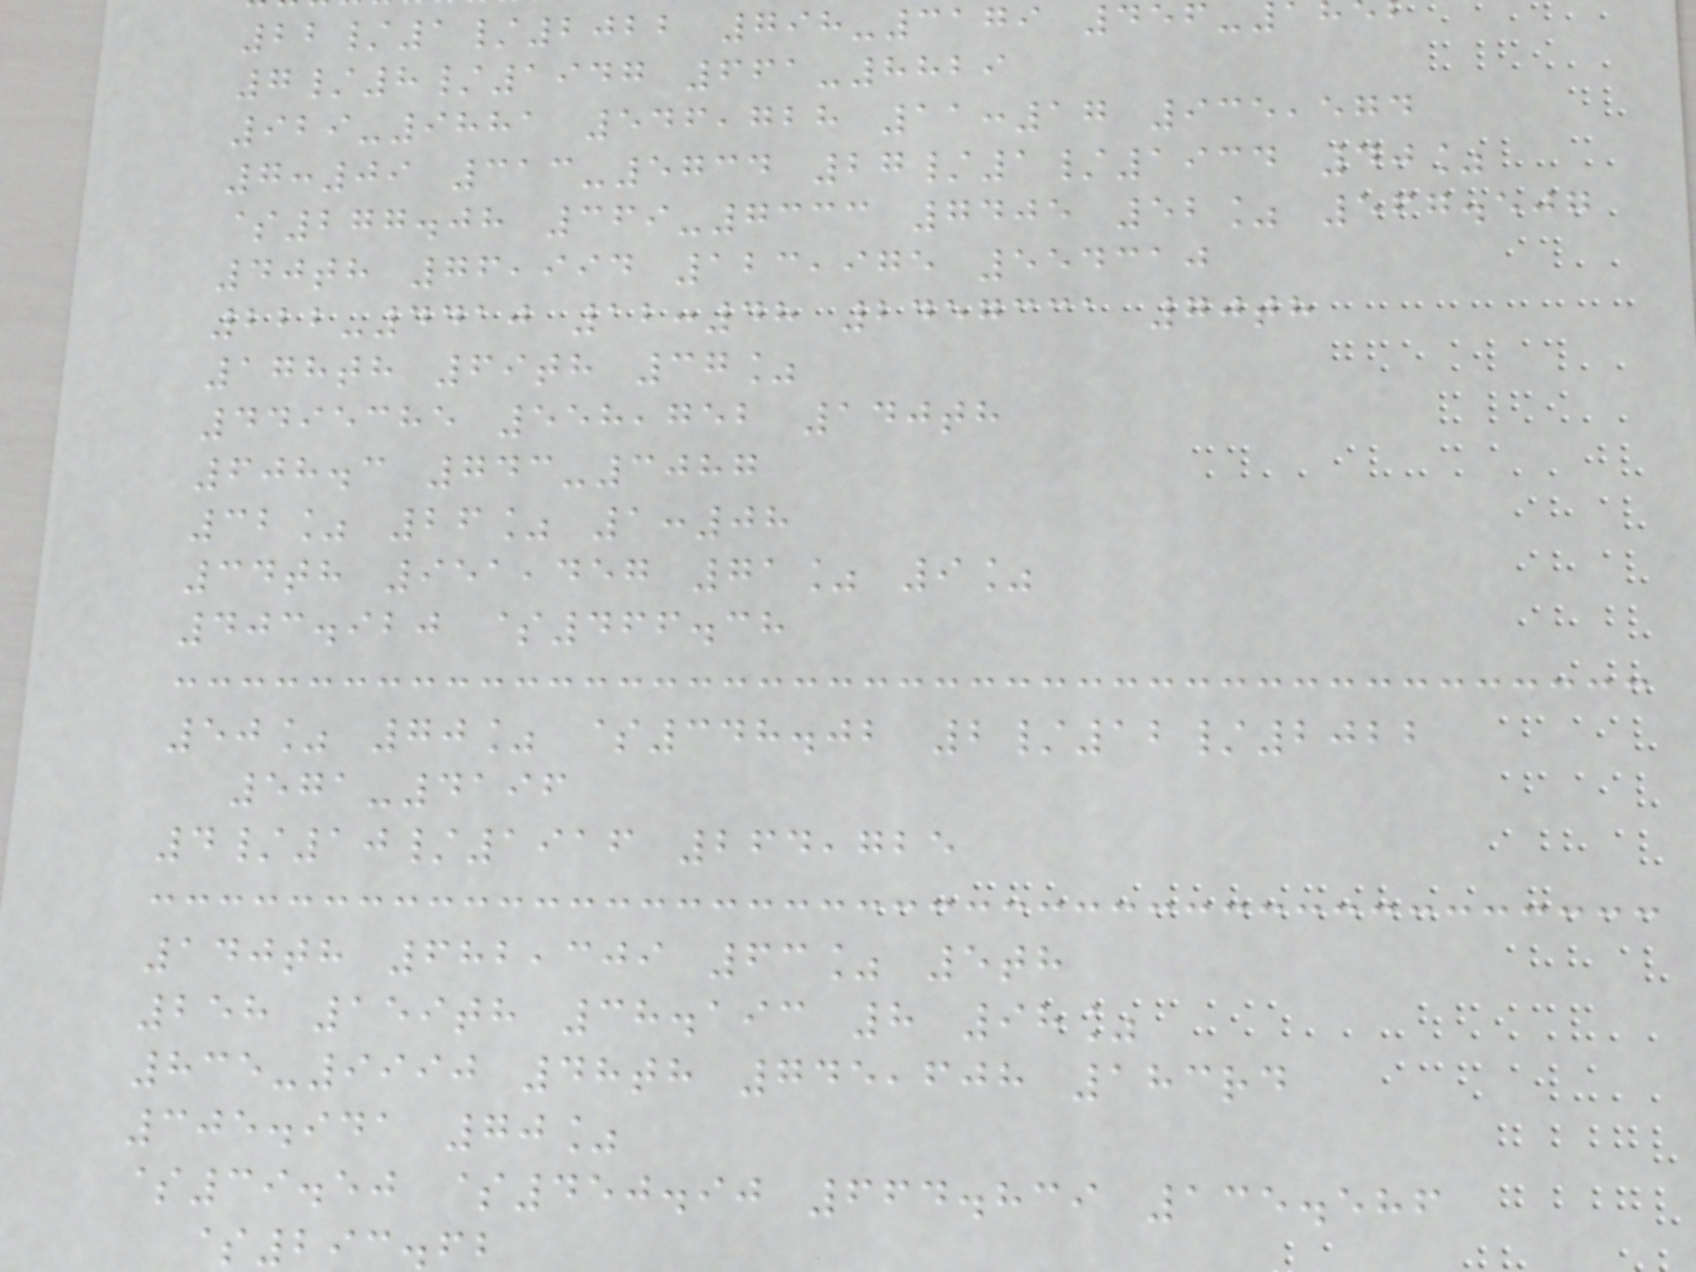22/1/2022 798-3179 456-
7/8/1947 661-8829
929-9881 546,728 11:17 935,574
7:09 313-5734 27/1/1934 40%
$277.08 369-7333 7405 52% 567.507
40th 76,994 123,975 554310
222-4410 12:48 2457331 70th
178th 69th 37%
4495385 558,752 140th
608.3 743-3087
32% 26% 1:08
34th 951,457 71% 9%
403.920 $466.38
50% 70% $348.02 2/12/2022
571-4196
4/10/1916 264,725
140th 682,309 63% 5th
258 159th 38.193 8 98%
835-9990 48th 745,608 183rd
305.941 70%
$39.50 $450.90 664.839 135.586
$293.62
